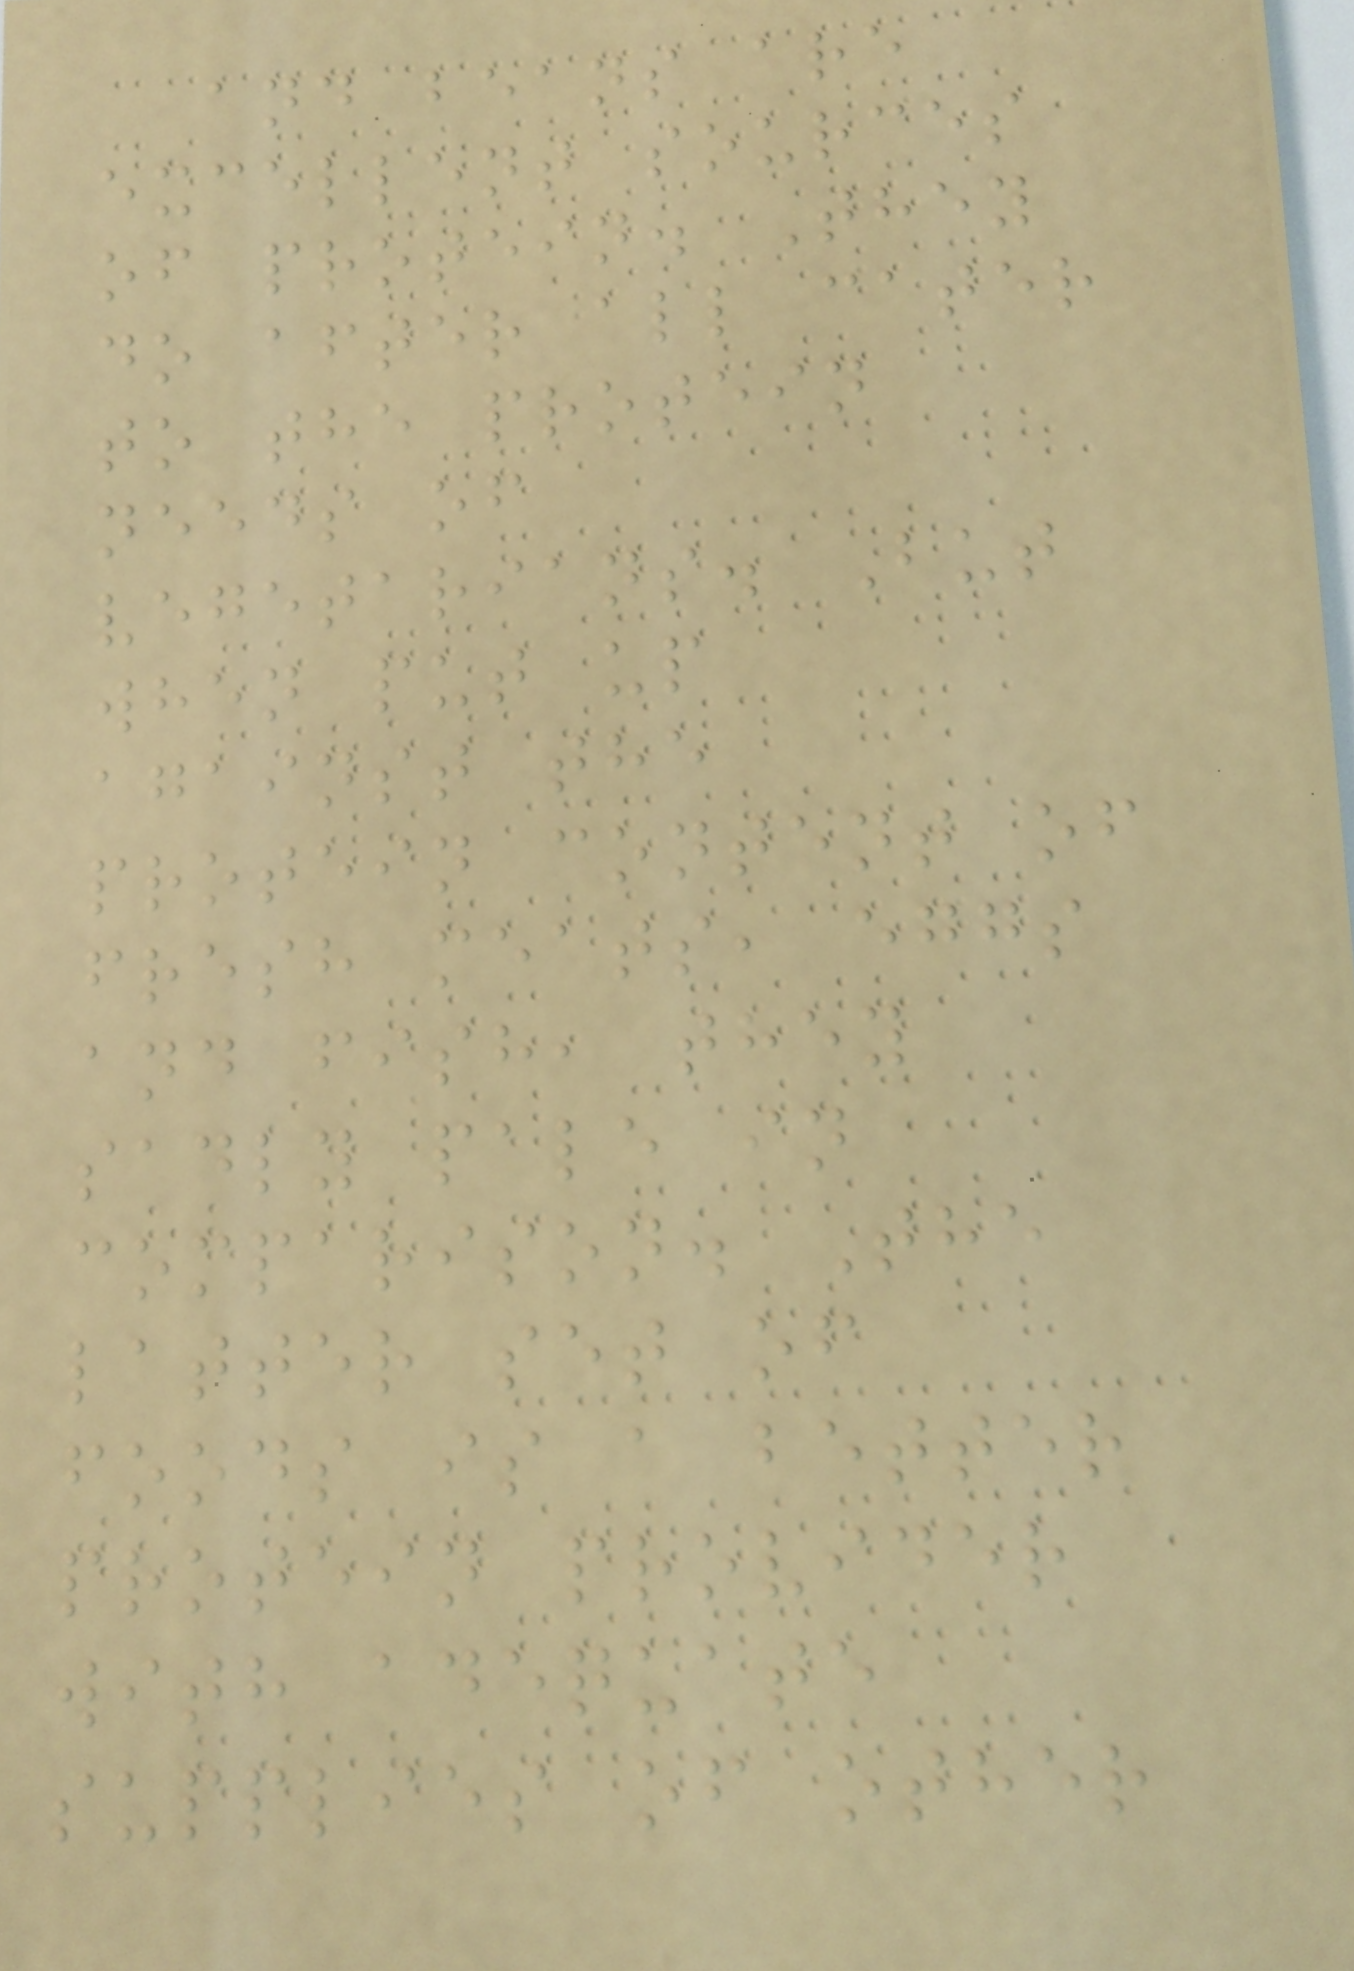and beans are
excellent sources
of protein. They
do after all cater
to the protein
needs of
vegetarians. But
when put up
against the
protein content of
fresh meats, eggs
and fish, they
sadly pale in
comparison. The
latter set of
foods is a better
protein provider
with adequate
supplies of other
